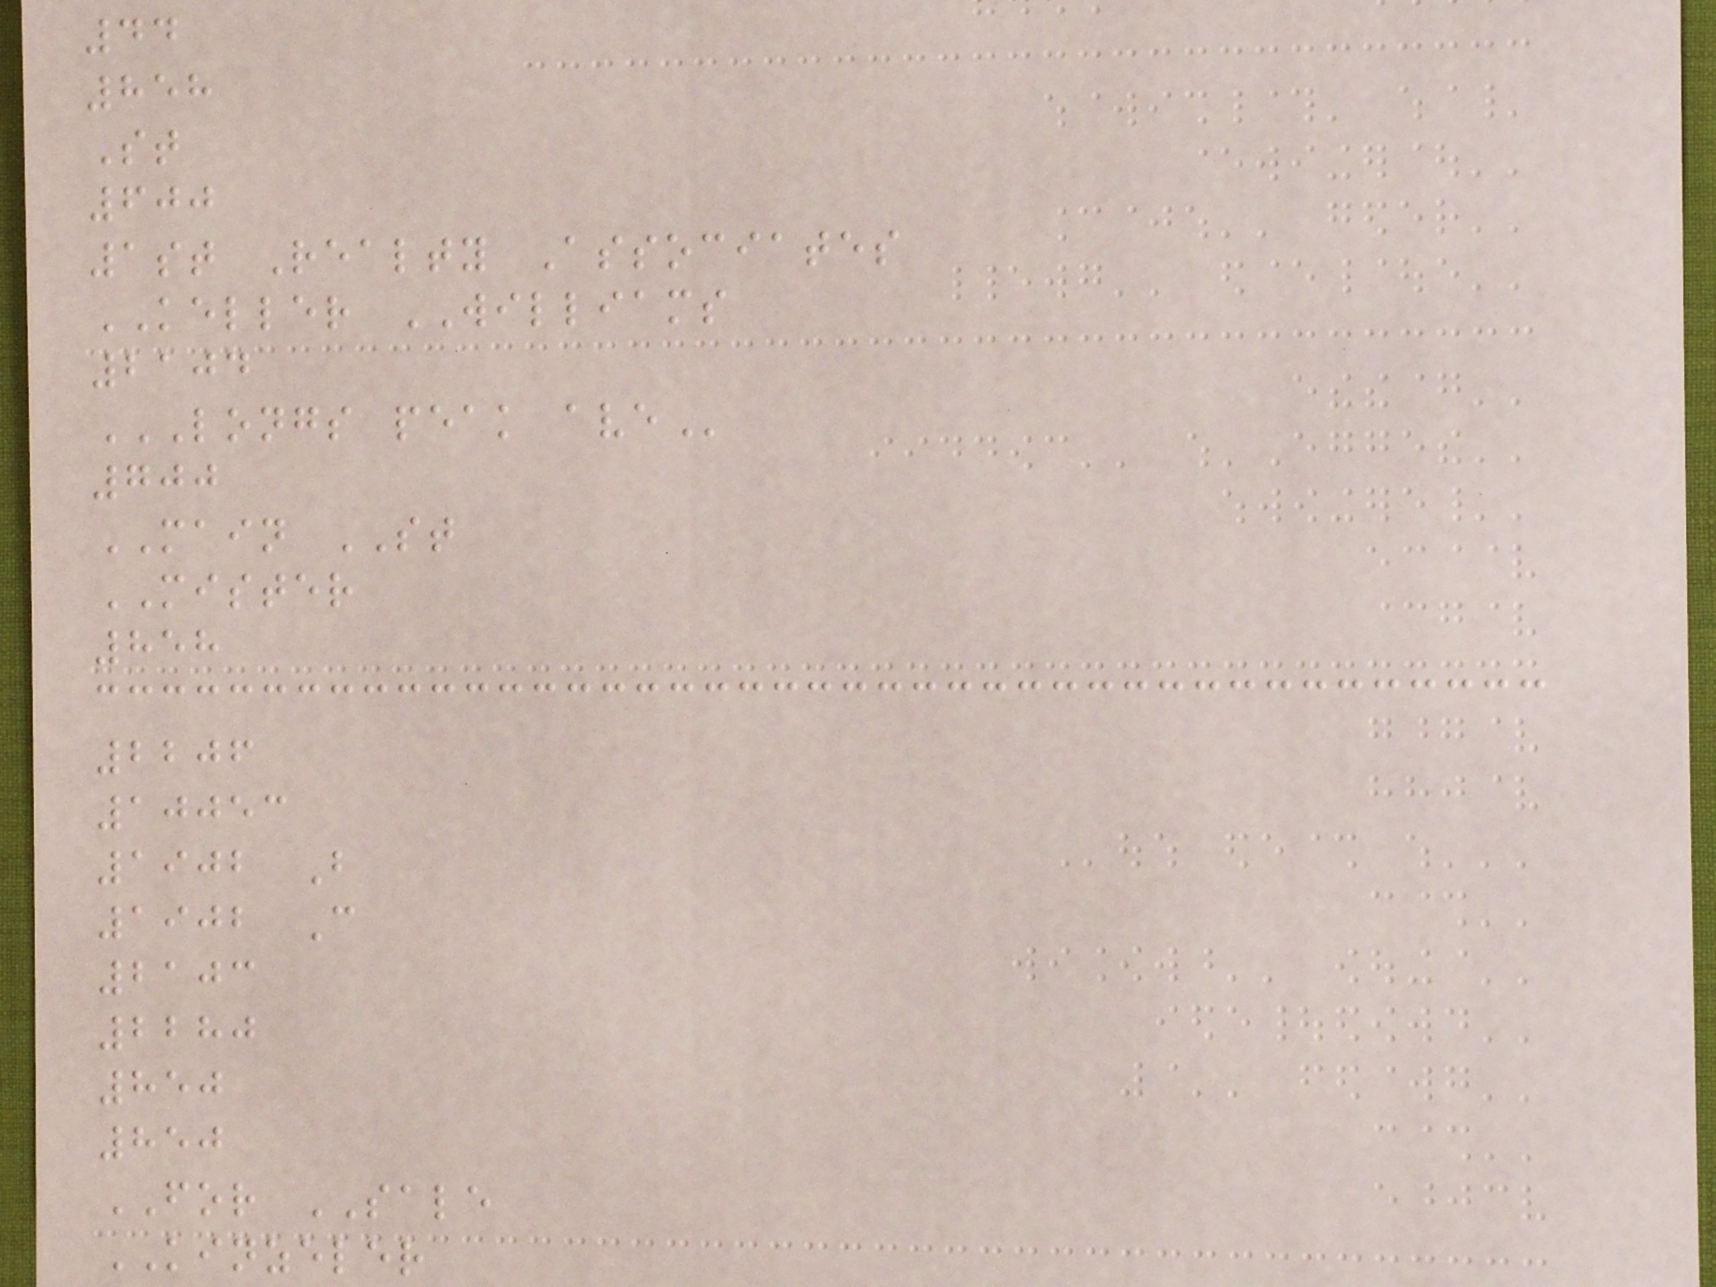44
858
St
600
1st Realty Associates
KELLER WILLIAMS
2104
LONGS PEAK AVE
700
MAIN ST
MISTER
858
2206
10053
1902 B
1902 C
2103
2280
850
850
FOR SALE
KINZELER
